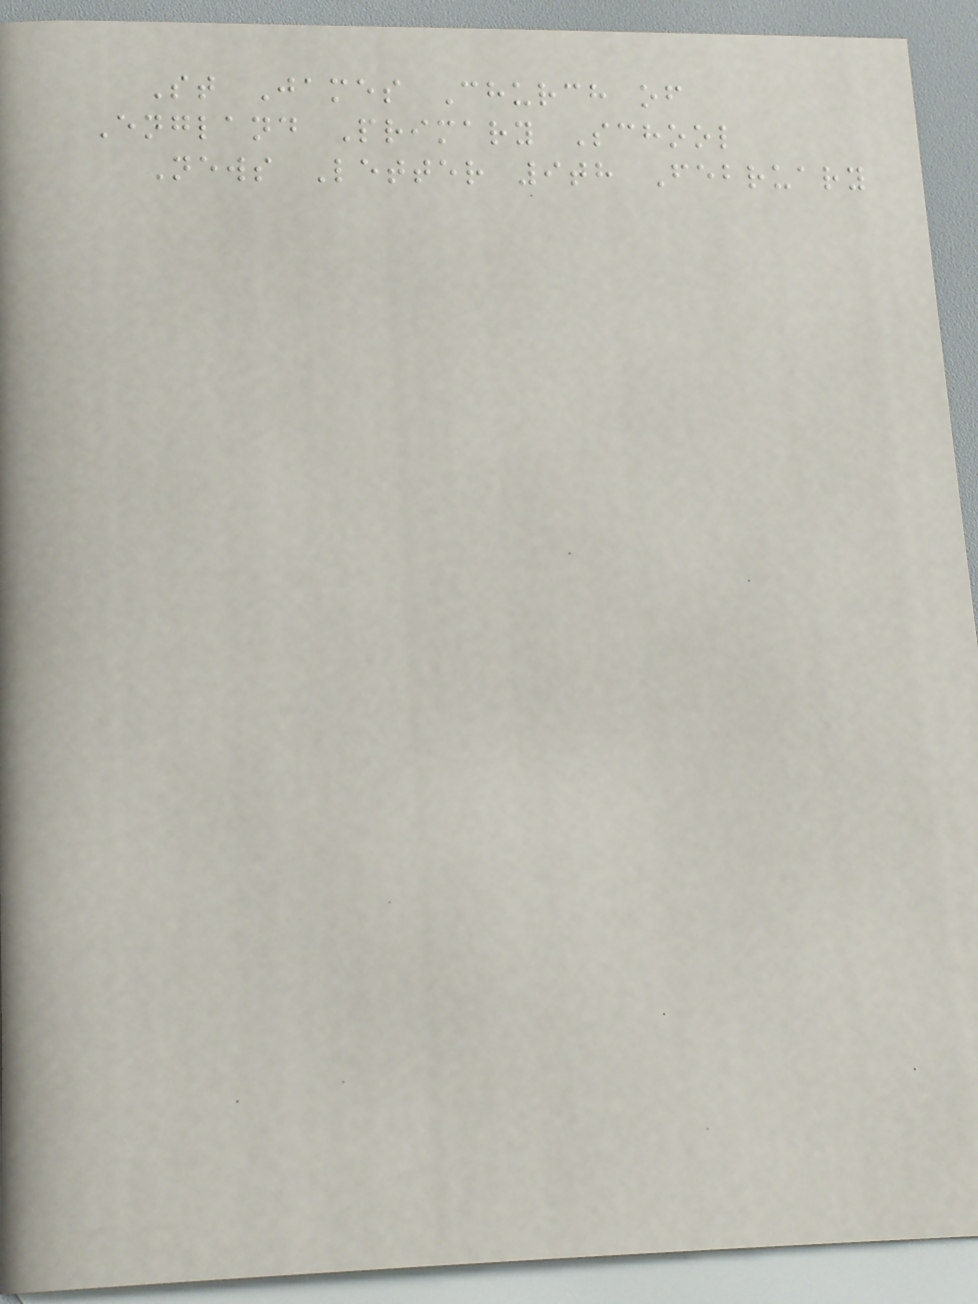St James Church of
England Primary School
News Letter 9th February
